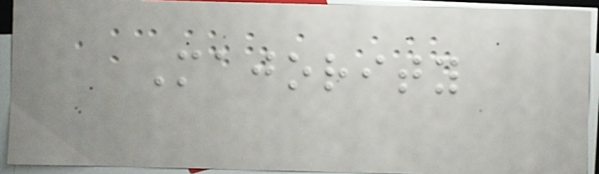Majority
